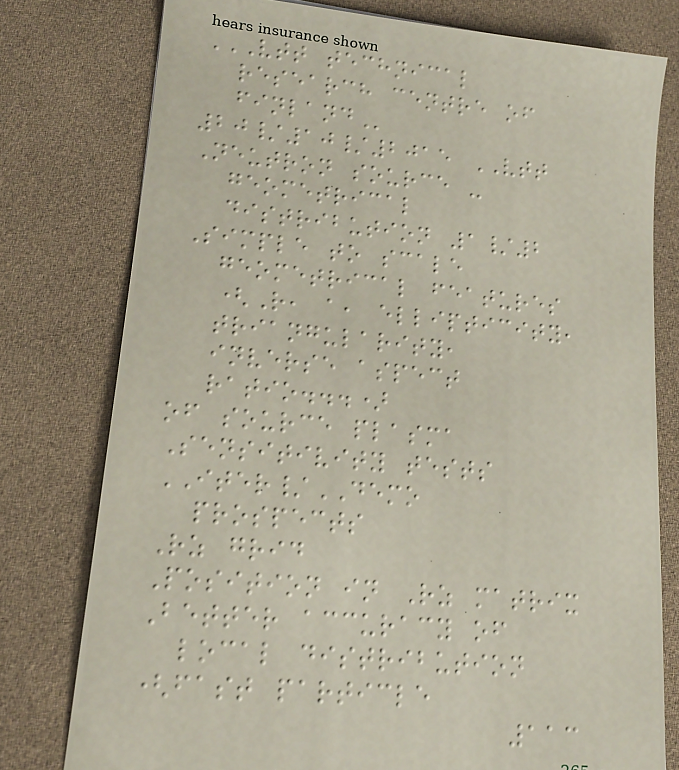VTT TECHNICAL
RESEARCH CENTRE OF
FINLAND
20/10/2015 VTT
Neutron source -
geometrical
distribution 1/2
Simple to scale
geometrical features
(R, a, ellipticity,
triangularity,
inverse aspect
ratio...)
of source plasma
Sensitivity tests
ITER/DEMO
prospects
Rz grid
Position in Rz matrix
Better accuracy of
local distribution
(fast particle
113
